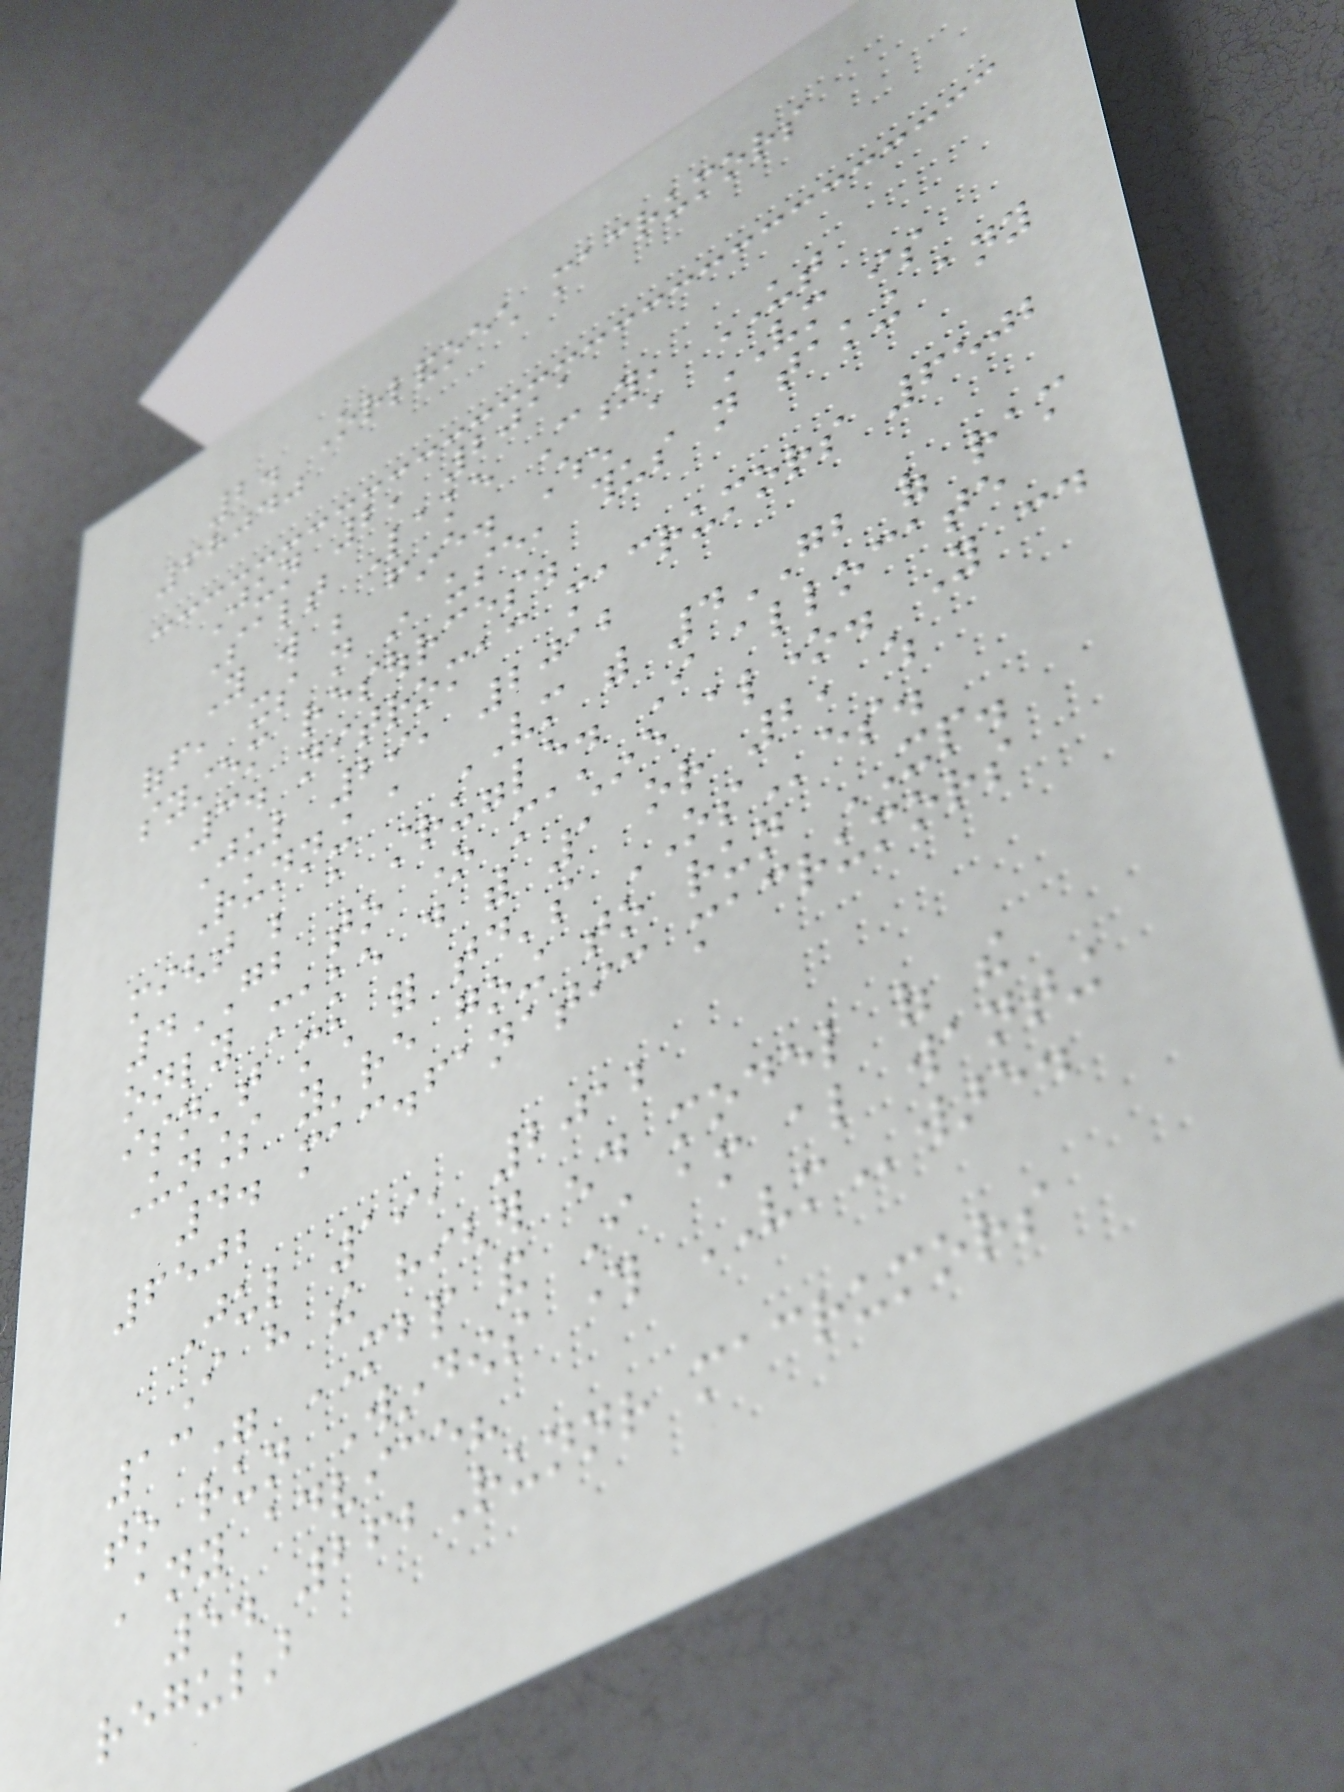2. Orlandoech macrumors
68040
Jun 2, 2011
Salt Lake City, UT
You will be fine. When a VM is
off, its not in use, thus not taking any
system resources.
3. nitromac macrumors 6502
Jul 29, 2012
Running a VM with 4GB of ram
might be a struggle. I allocate
4GB to one machine alone. You could
only make do with 1 or 2, which
isn't much for today's OSes.
Unless you're going to run XP.
4. mac.fanatic macrumors
6502
Jul 19, 2012
I have the higher end model of the
13" MBP and I am also wanting
to run Windows through VMware.
Any advice?
5. 262Runnr macrumors
regular
